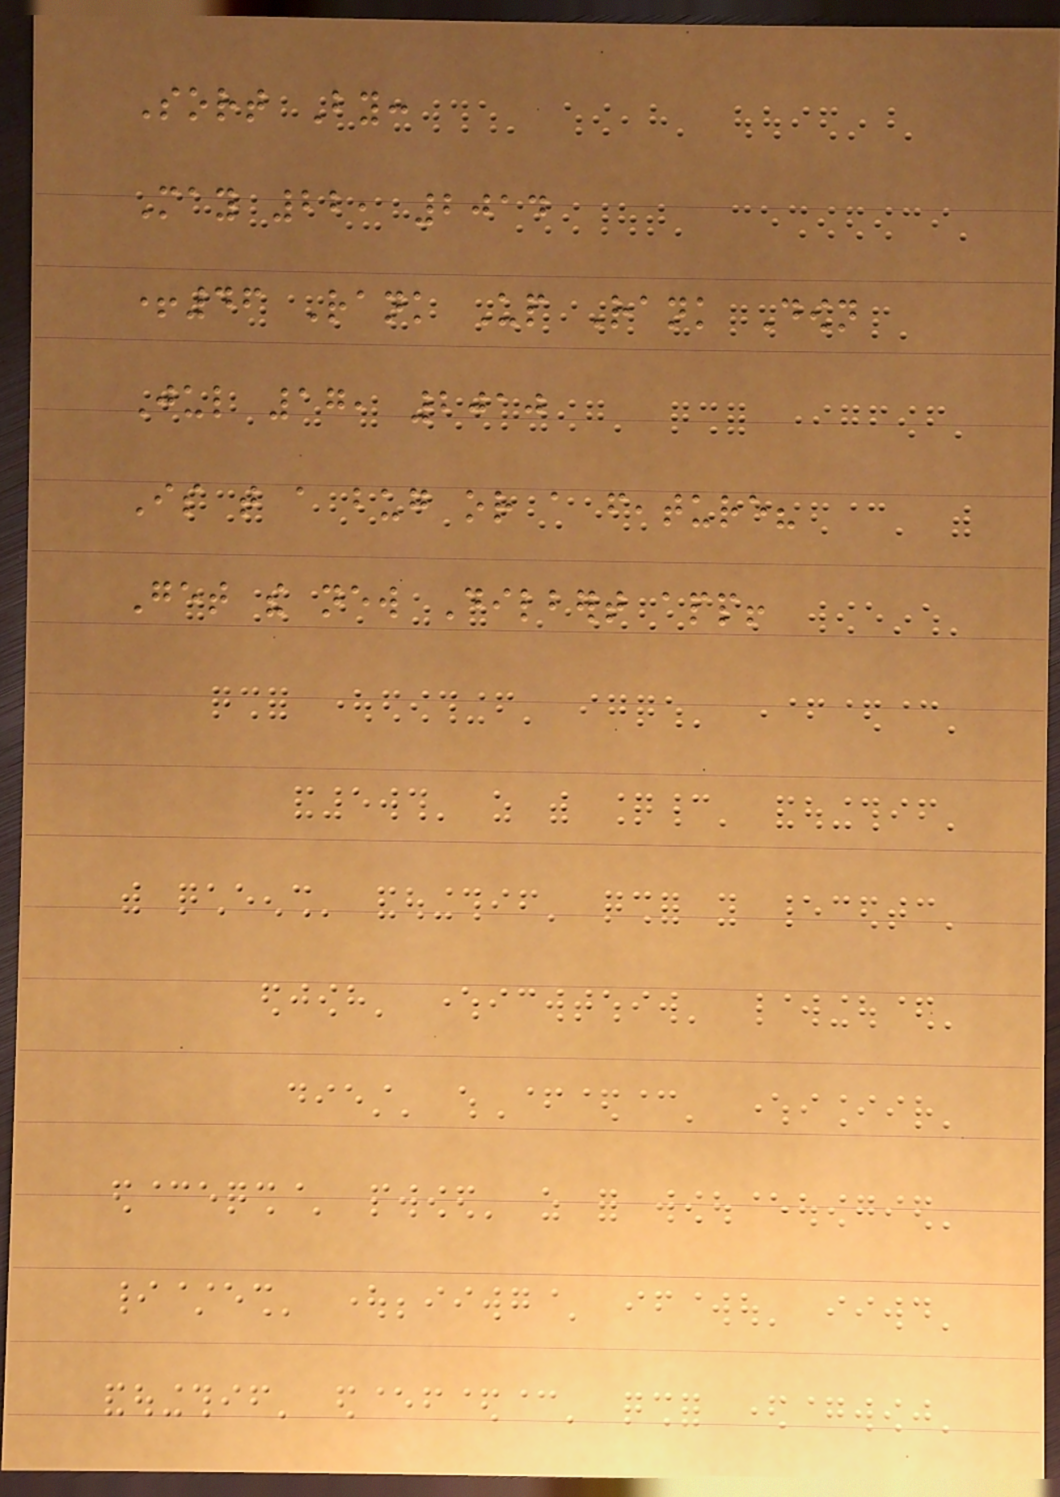Sort By:
May 22, 2014
+46 Rank Up Rank Down
Jul 17, 2010
Is that a bug or a feature?
Get the new Dilbert app!
